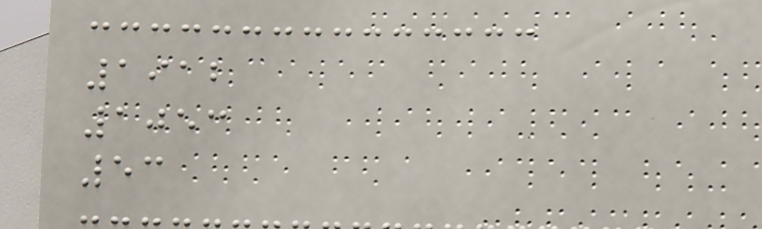1912
1053
53
